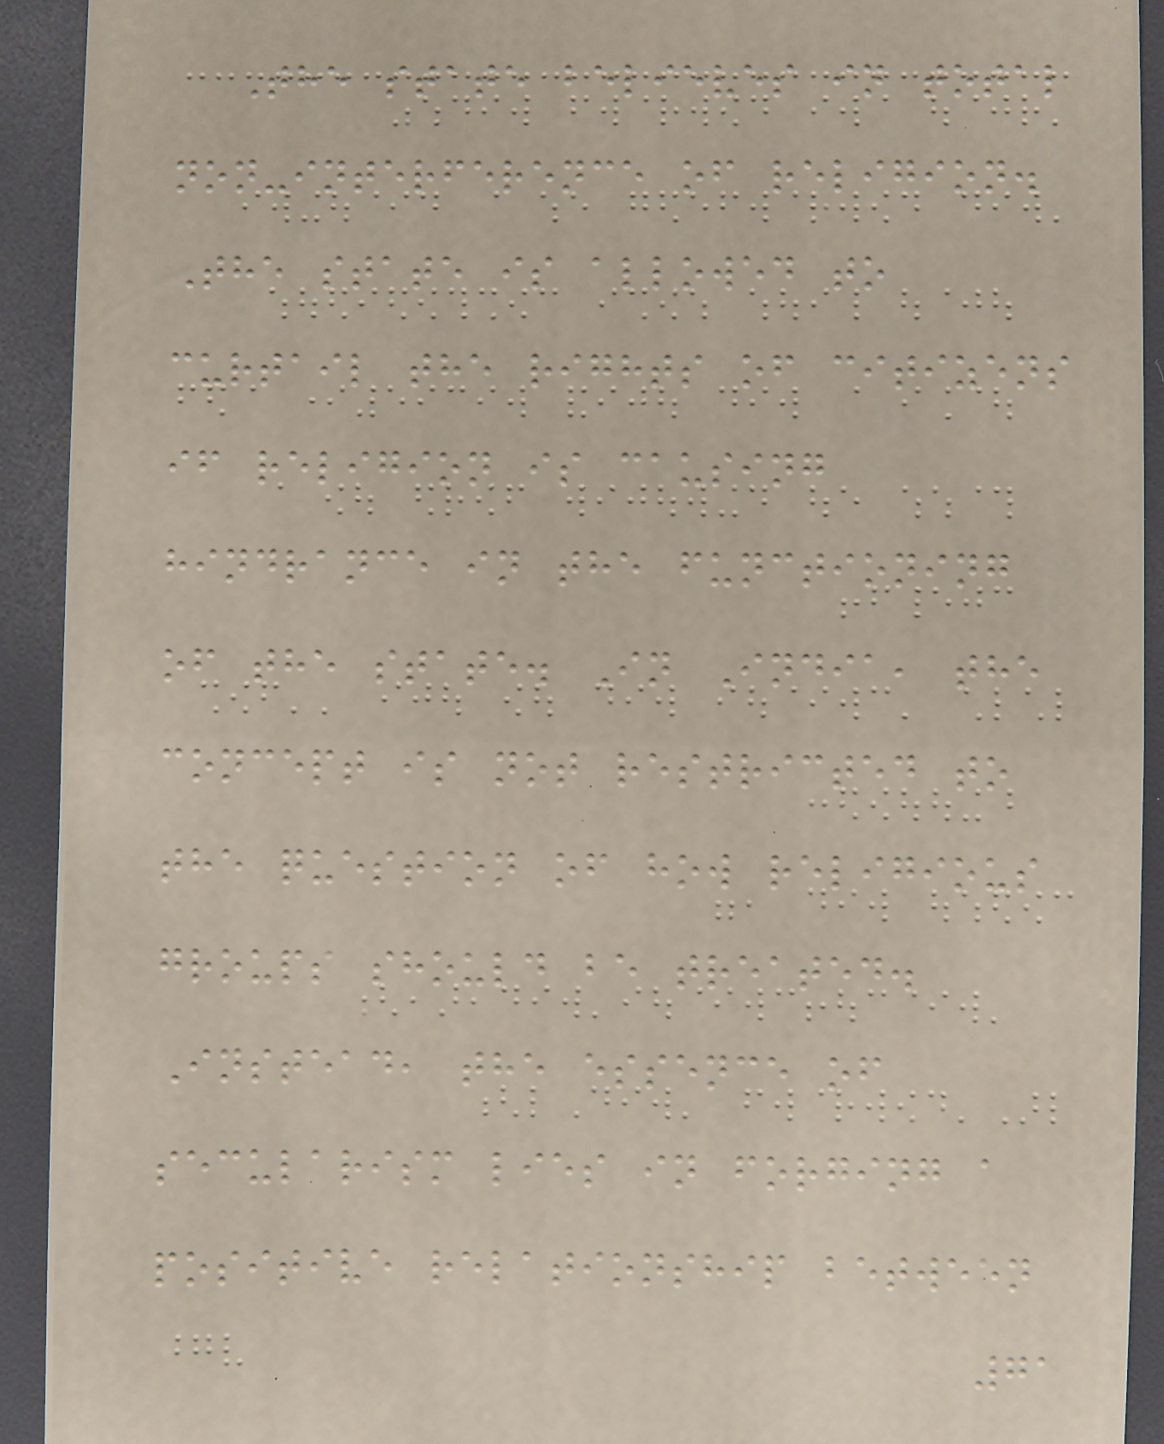The state believes in total
non-interference of religion.
The state is allowed to
curtail the rights of citizens
if religion is causing
hindrance in the functioning
of the state. In India, the
concept is not restricted to
the question of how religious
groups should be treated.
Instead, the essence of
secularism lies in forging a
positive relationship between
71
